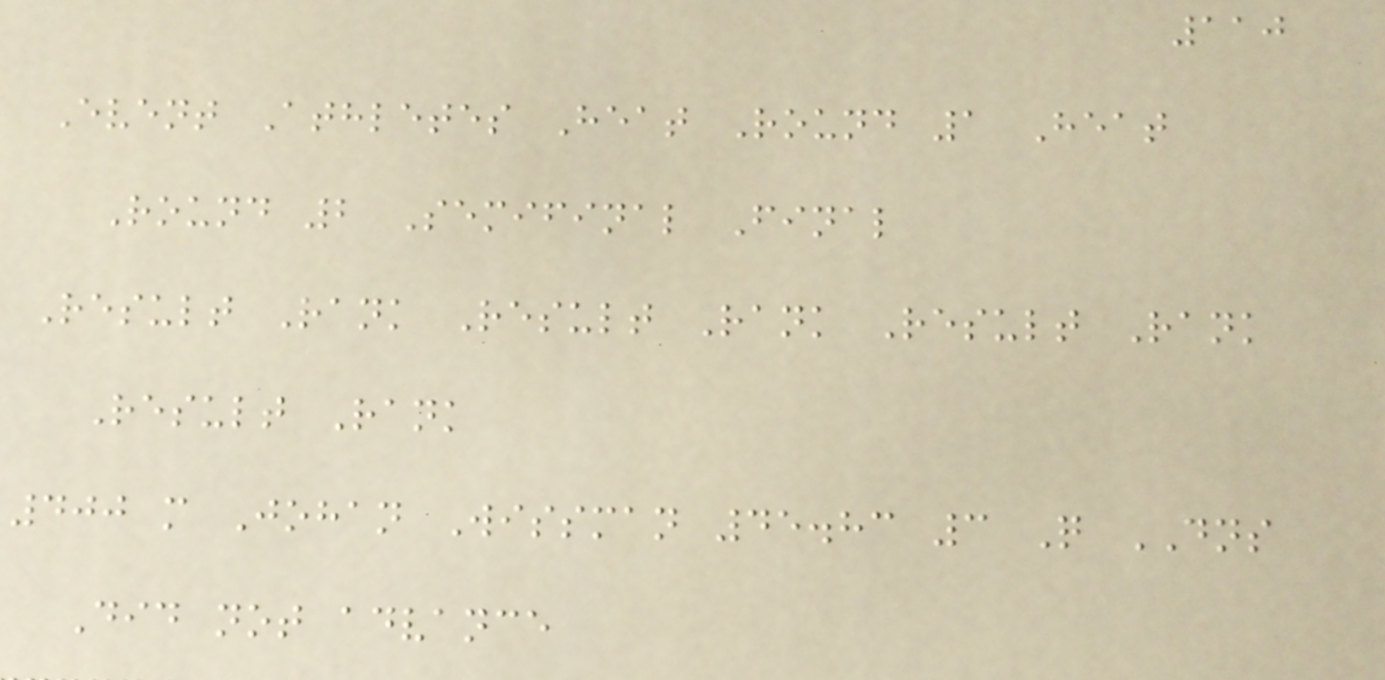110
Event Athletes Heat Round 1 Heat
Round 2 Semifinal Final
Result Rank Result Rank Result Rank
Result Rank
400 m Johan Wissman 45.83 3 Q DNS
Did not advance
